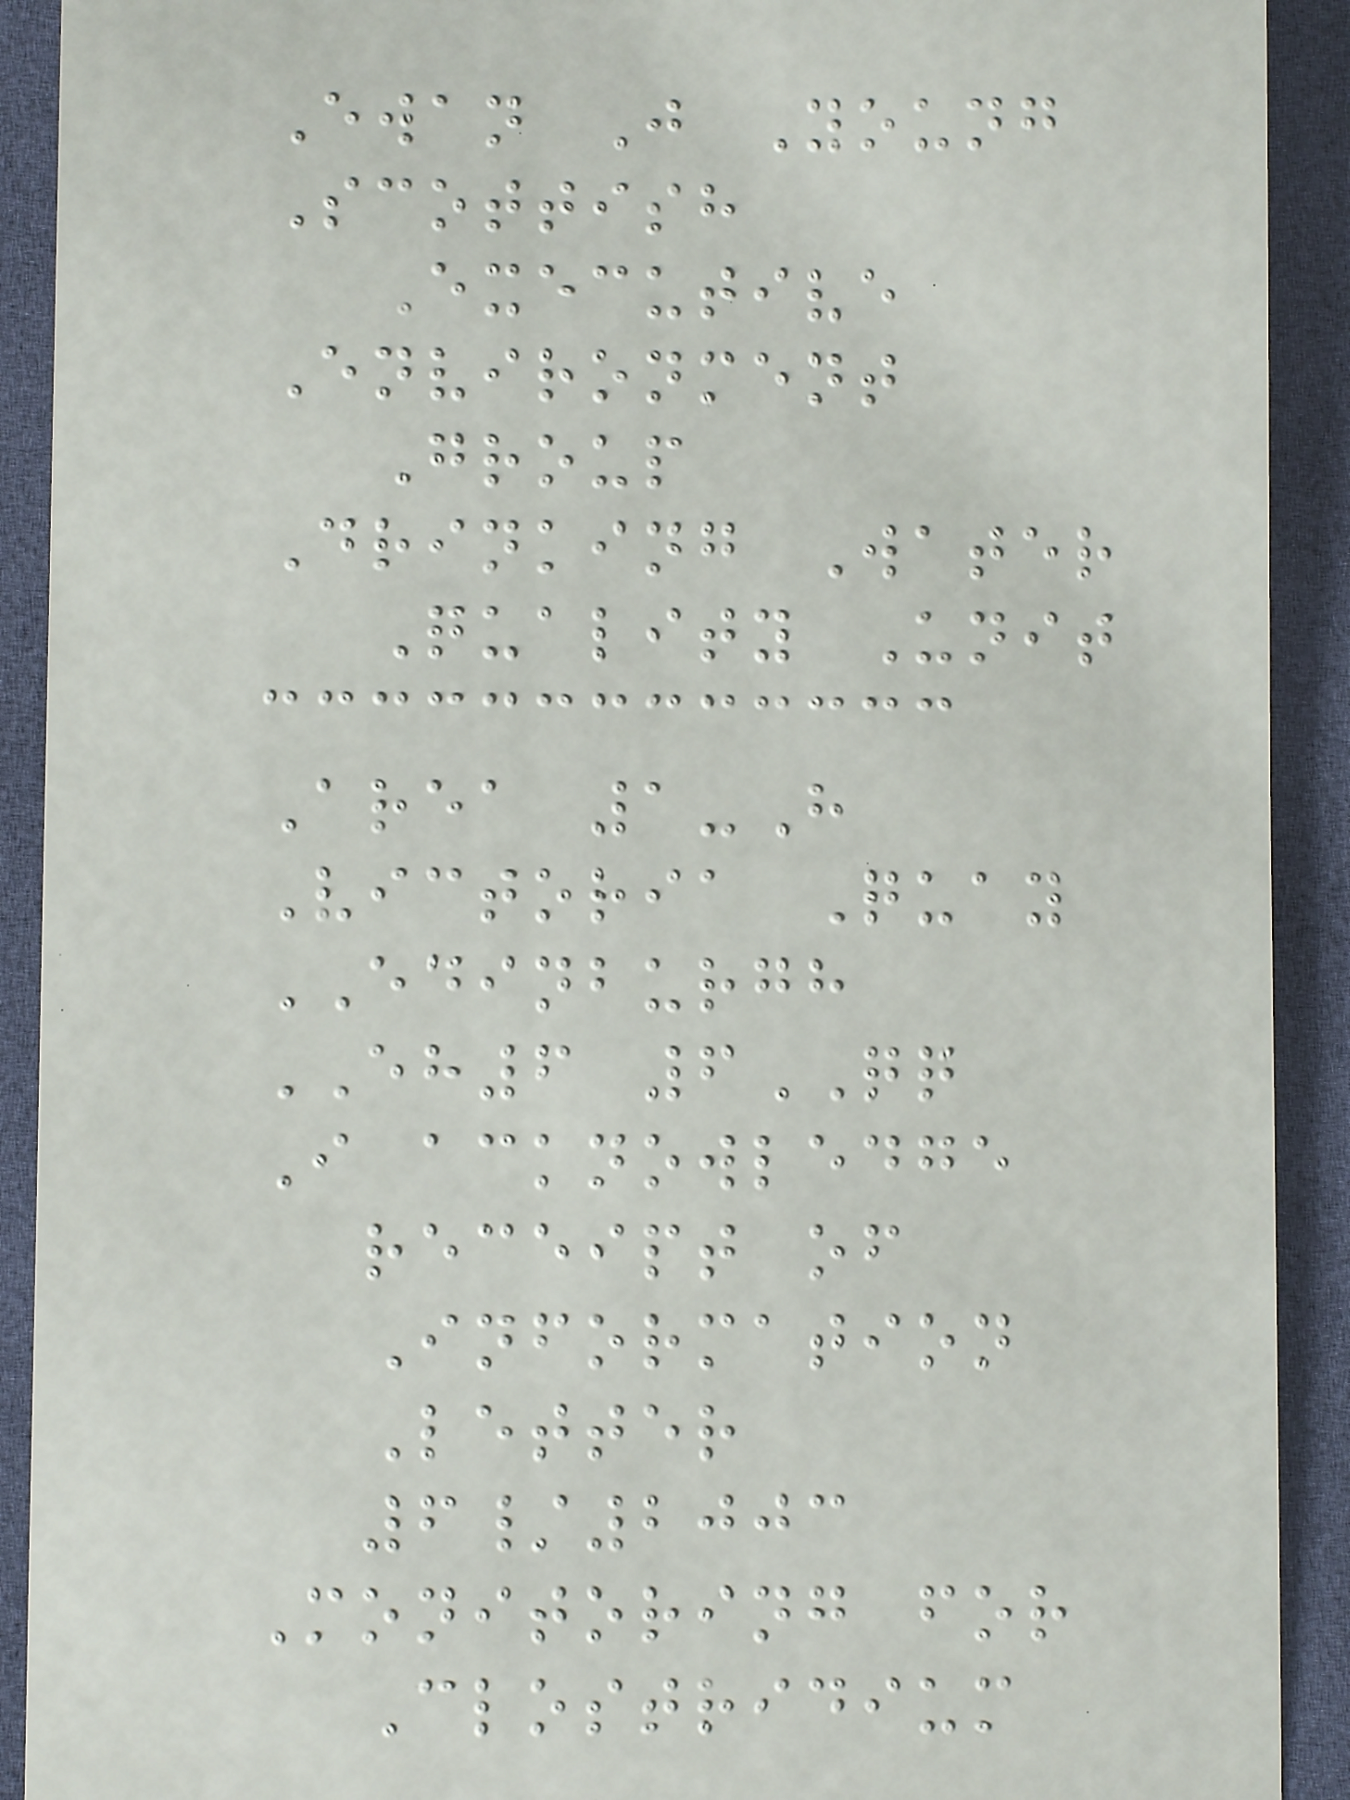Ewan J Young
Scottish
Executive
Environment
Group
Drinking Water
Quality Unit
Area 1-H
Victoria Quay
EDINBURGH
EH6 6QQ
I acknowledge
receipt of
Information
Letter
6/2003
Monitoring for
Clostridium
